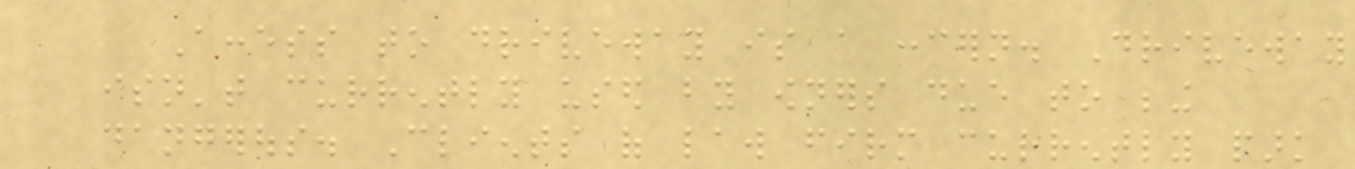Access to driveway is a concern. Driveway
isn't currently used by owners due to being
dangerous. Clients of law firm currently park
